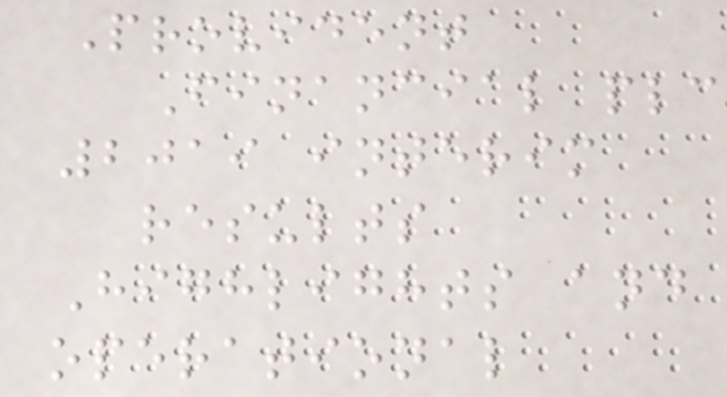Provident
Financial plc
2019 interim
results
Highlights and
operational
